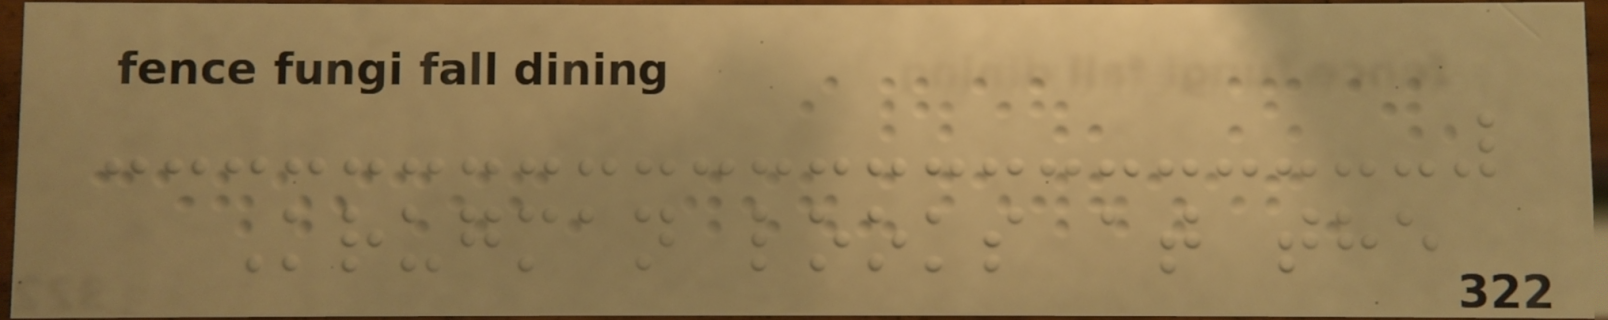Krugman looks at the
